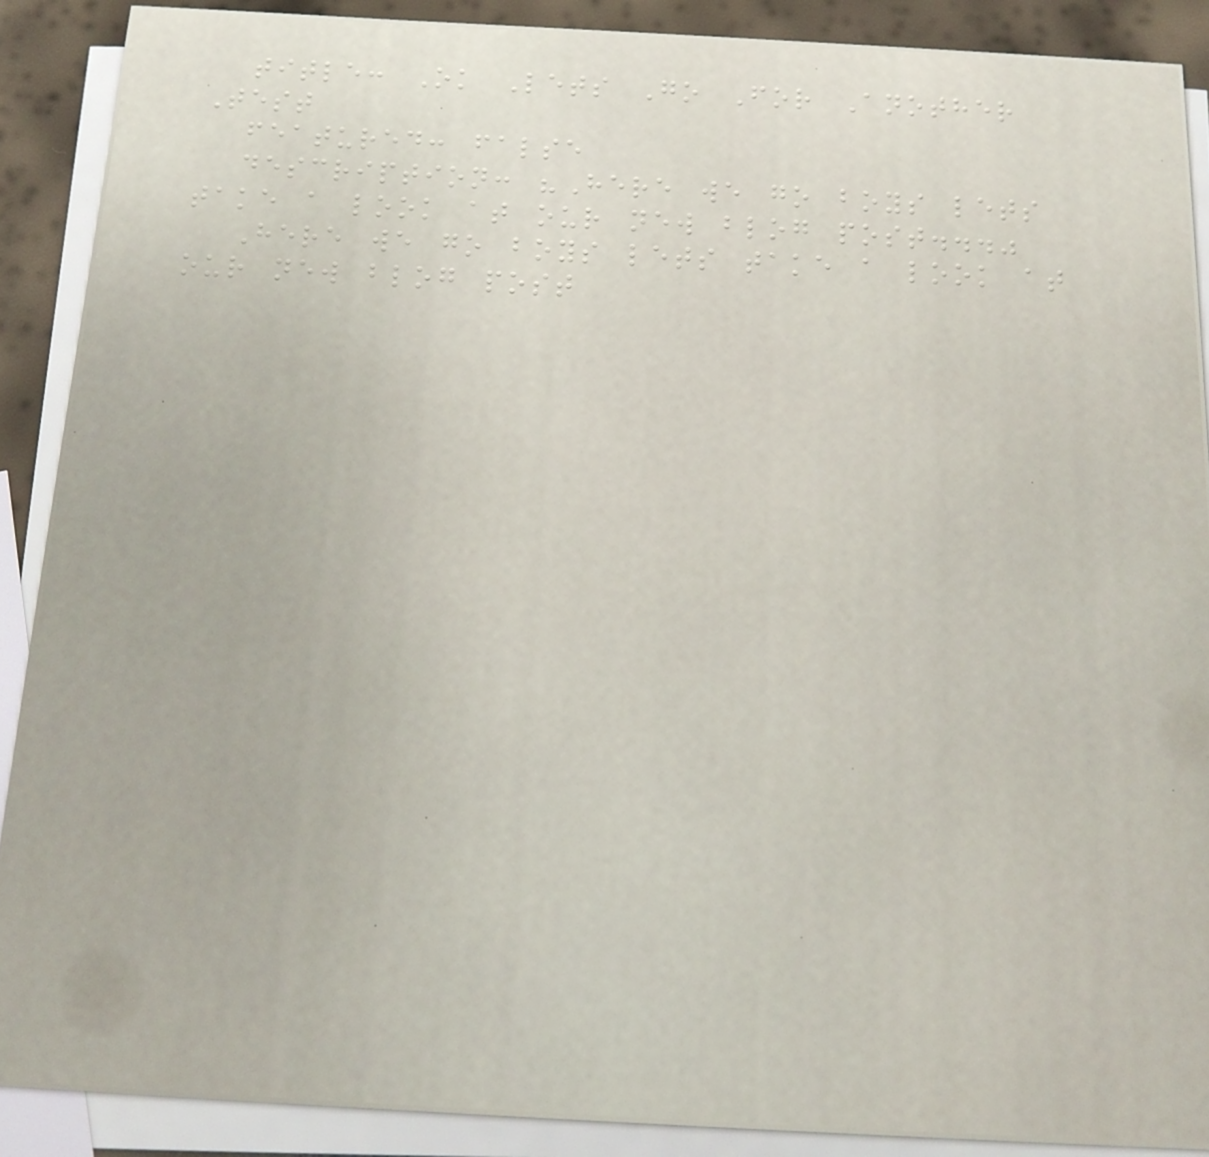title: Ok Lets Go For Another
Test
featured: false
description: "Here we go boys lets
take a look at our new blog post..."
Here we go boys lets take a look at
our new blog post
